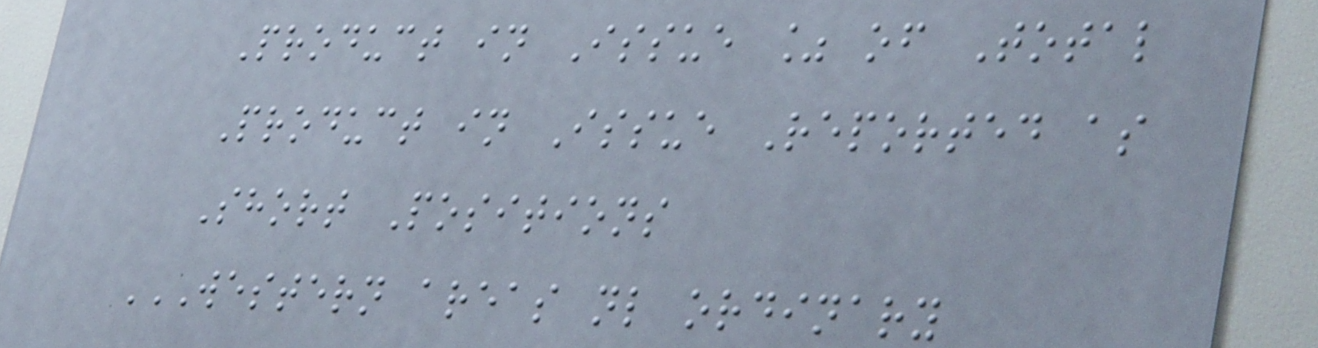Product in Issue % of Total
Product in Issue Reported as
Short Positions
WESTERN AREAS NL ORDINARY
